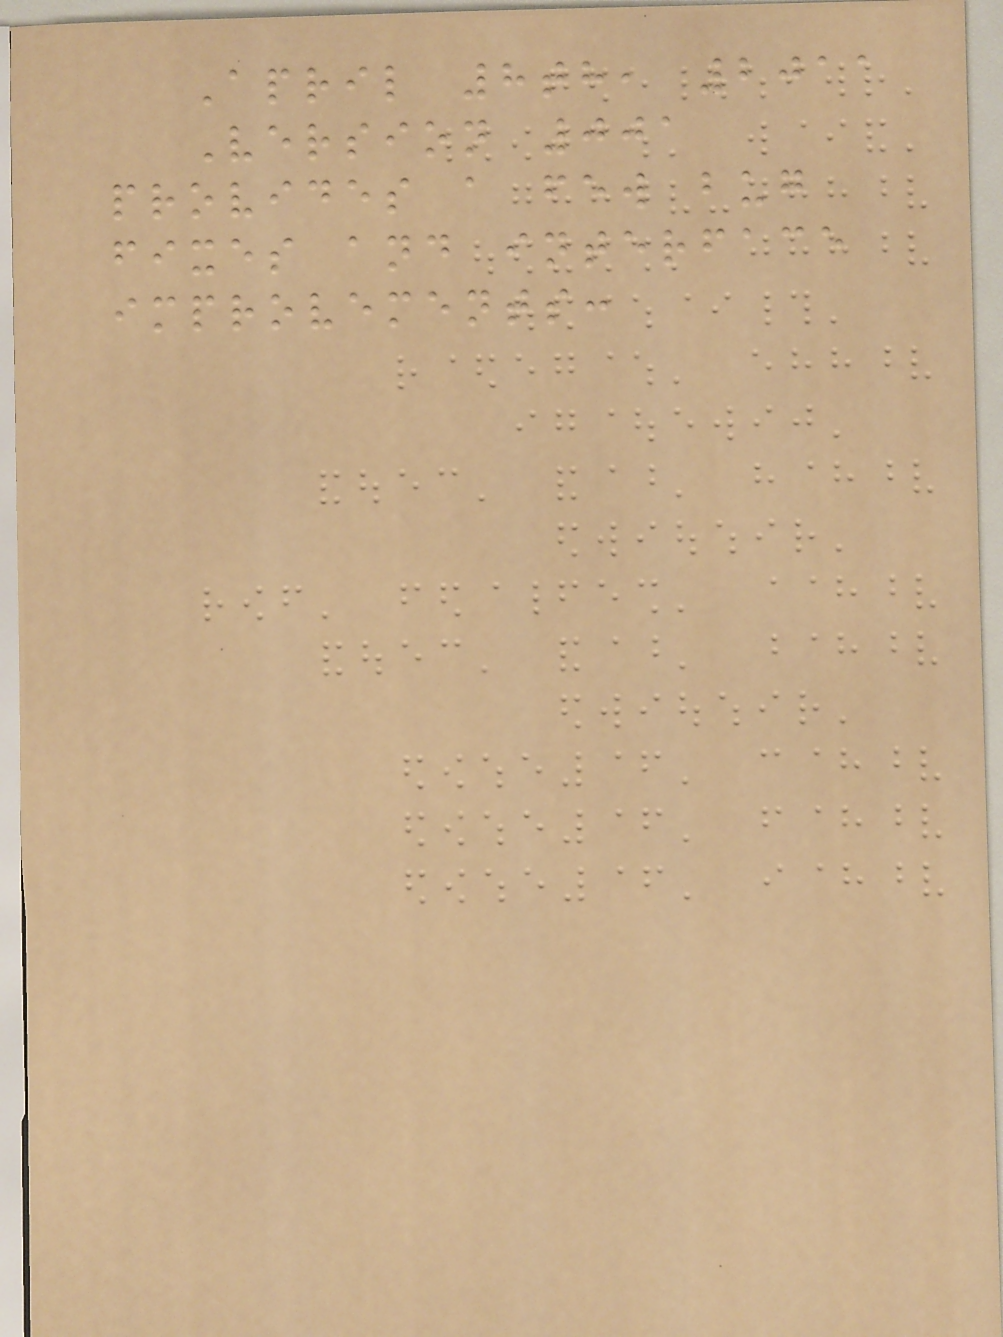April 8th, 2011
Version 001
provides a few bug
fixes and interface
improvements:
